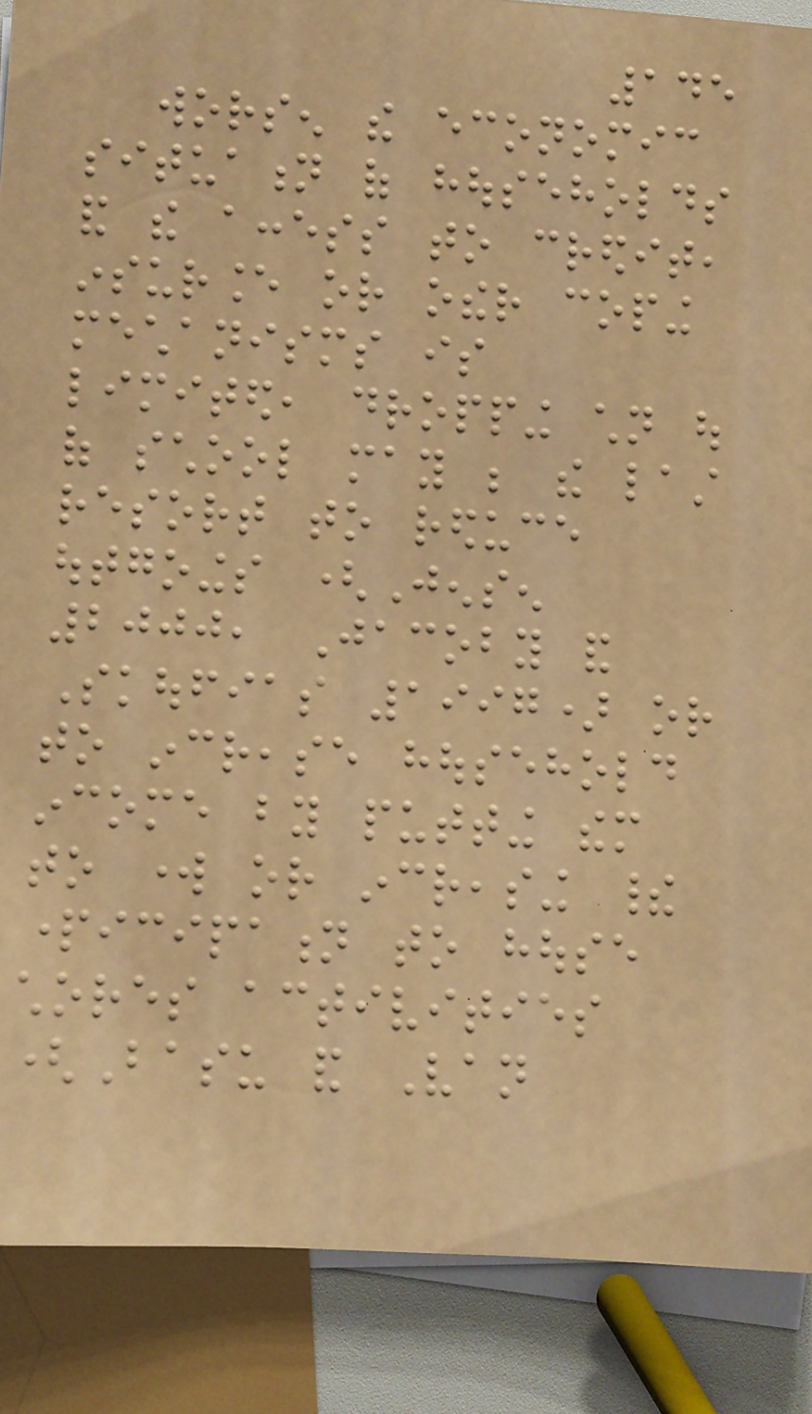145
worsen the economic
situation of households
and the access to credit,
insurance or other coping
mechanisms is
limited, dropping children out
of school may be the last
resort to reduce
outgoings (Jensen
2000, Jacoby and
Skoufias 1997) or
to increase household
income by putting them
to work or increasing their
participation to house
chores activities
(Basu and Van
